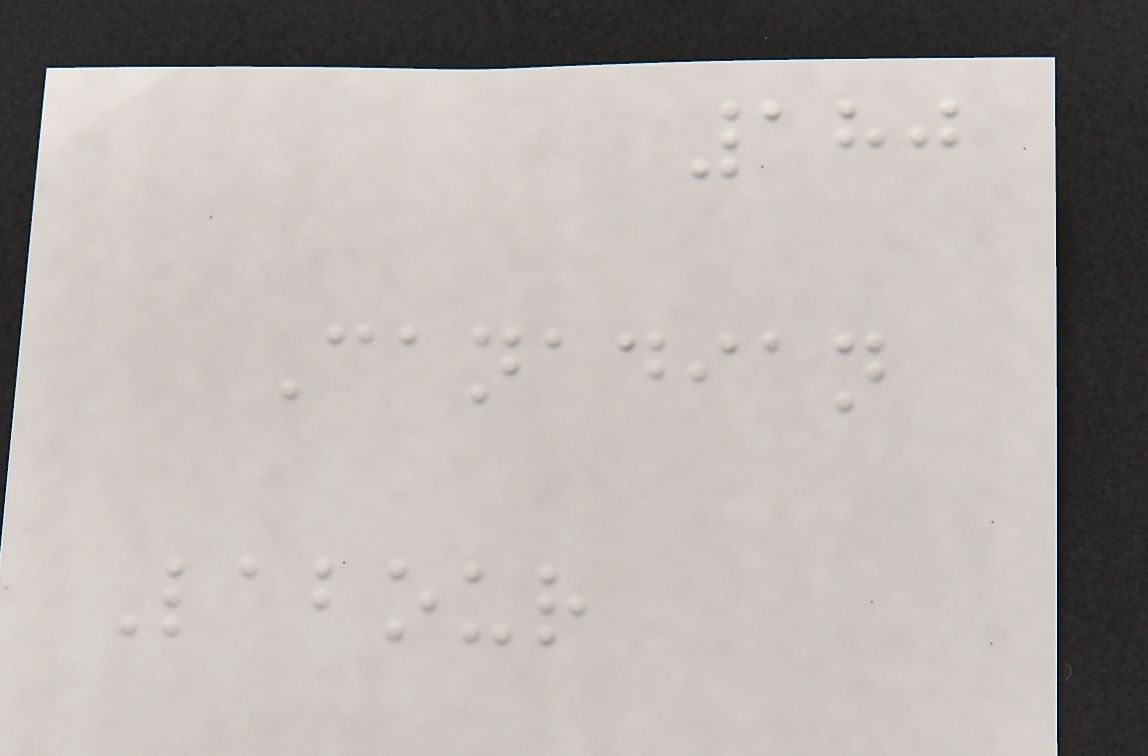180
Canadian
Labour
